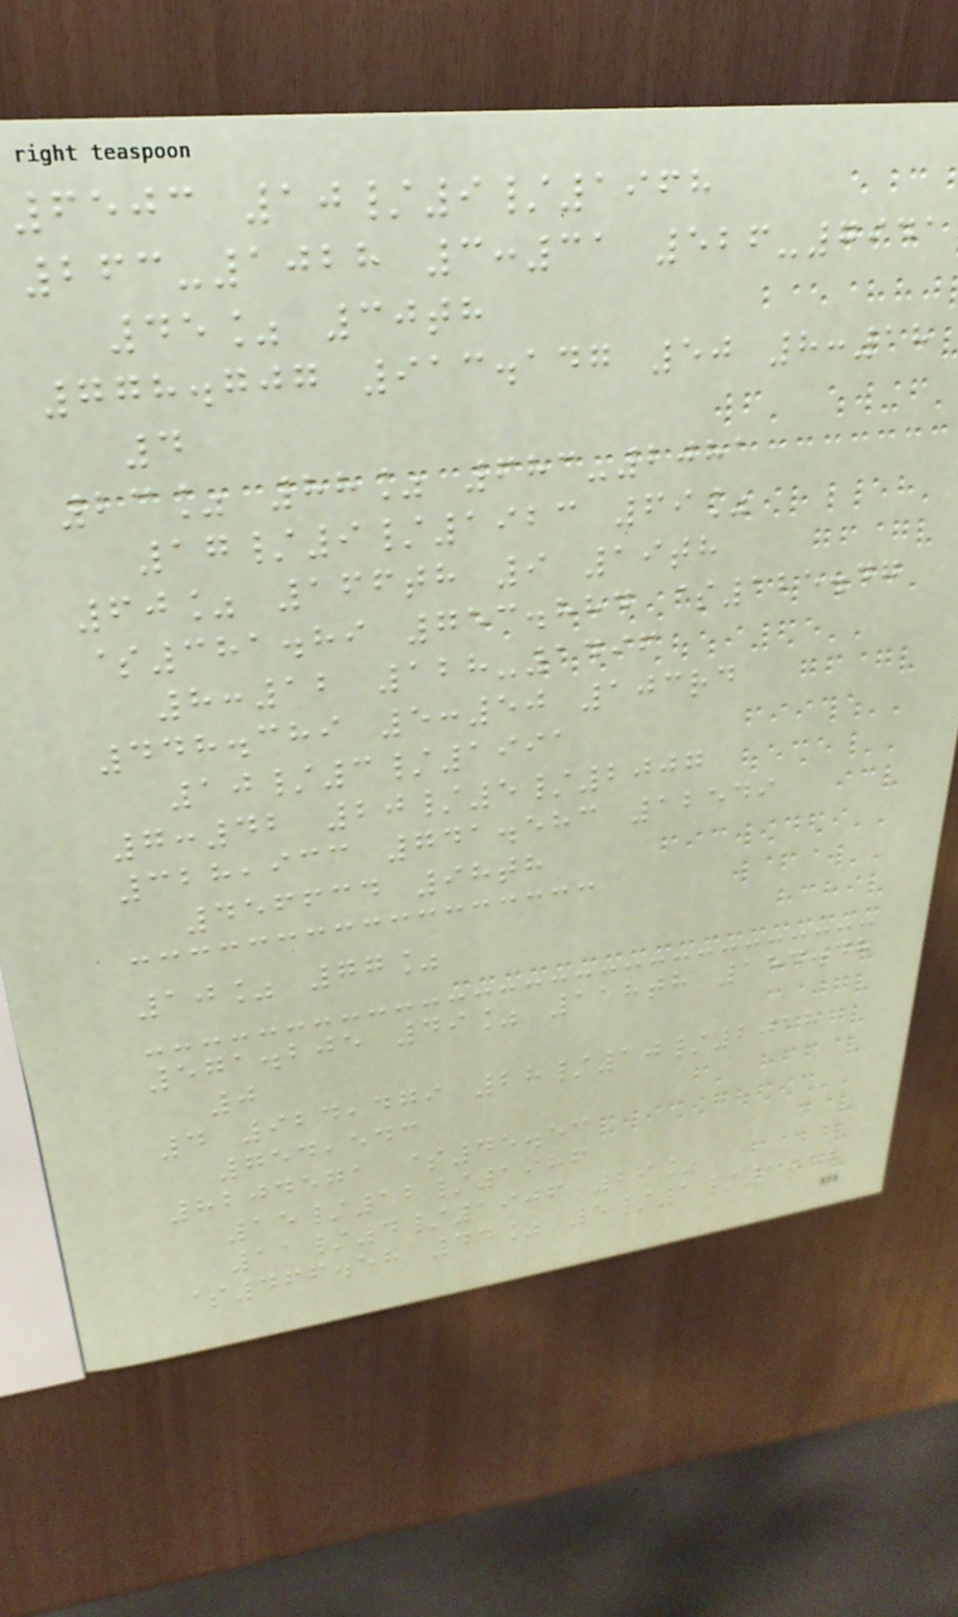6503 10/9/1968
263-1028 3:31 526-7941
45% 30th
778.707 913.147 50 8:18
4
23% 88% 683-2081
17/9/1923 69%
60% 166th 9 19th
$381.89 753.884 $125.47
8:12 128-1496
448.389 5:50 103rd
10/3/1991
7:42 20/5/2007
328,933 741.583 12549
456634 98th
10% 77%
571.205 49% 118th 154.48
0
4 924,479 28/10/2018
754,543
8204571 $45.53
15/12/1986
11/4/1906 29%
$466.58 44% 5/1/1918
